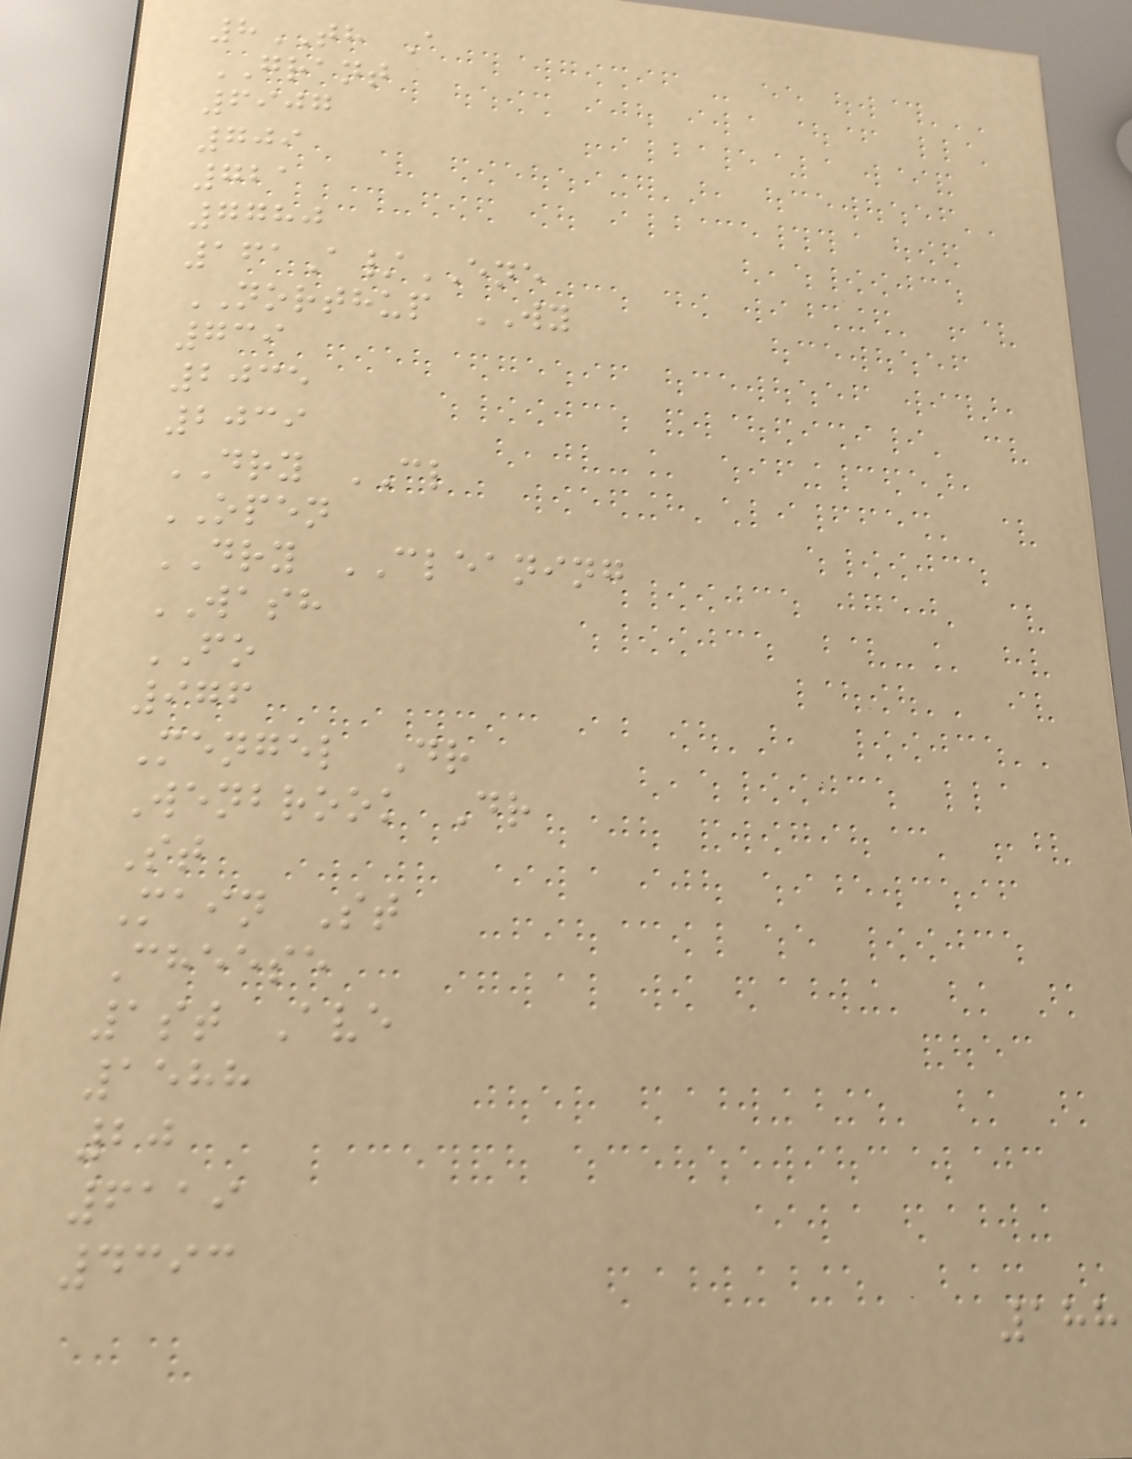8TH A
GRANT
6907
709
721
7780
161A/ENE
NORTHUP WY
739
2035
2039
DRY CL
OPEN
DRY CLEANING
WASH
FO
976
Mengel Dr
Wenbrook Dr
St
Main St
Cheese
1st Ave
1588
20
6119
4393
188
